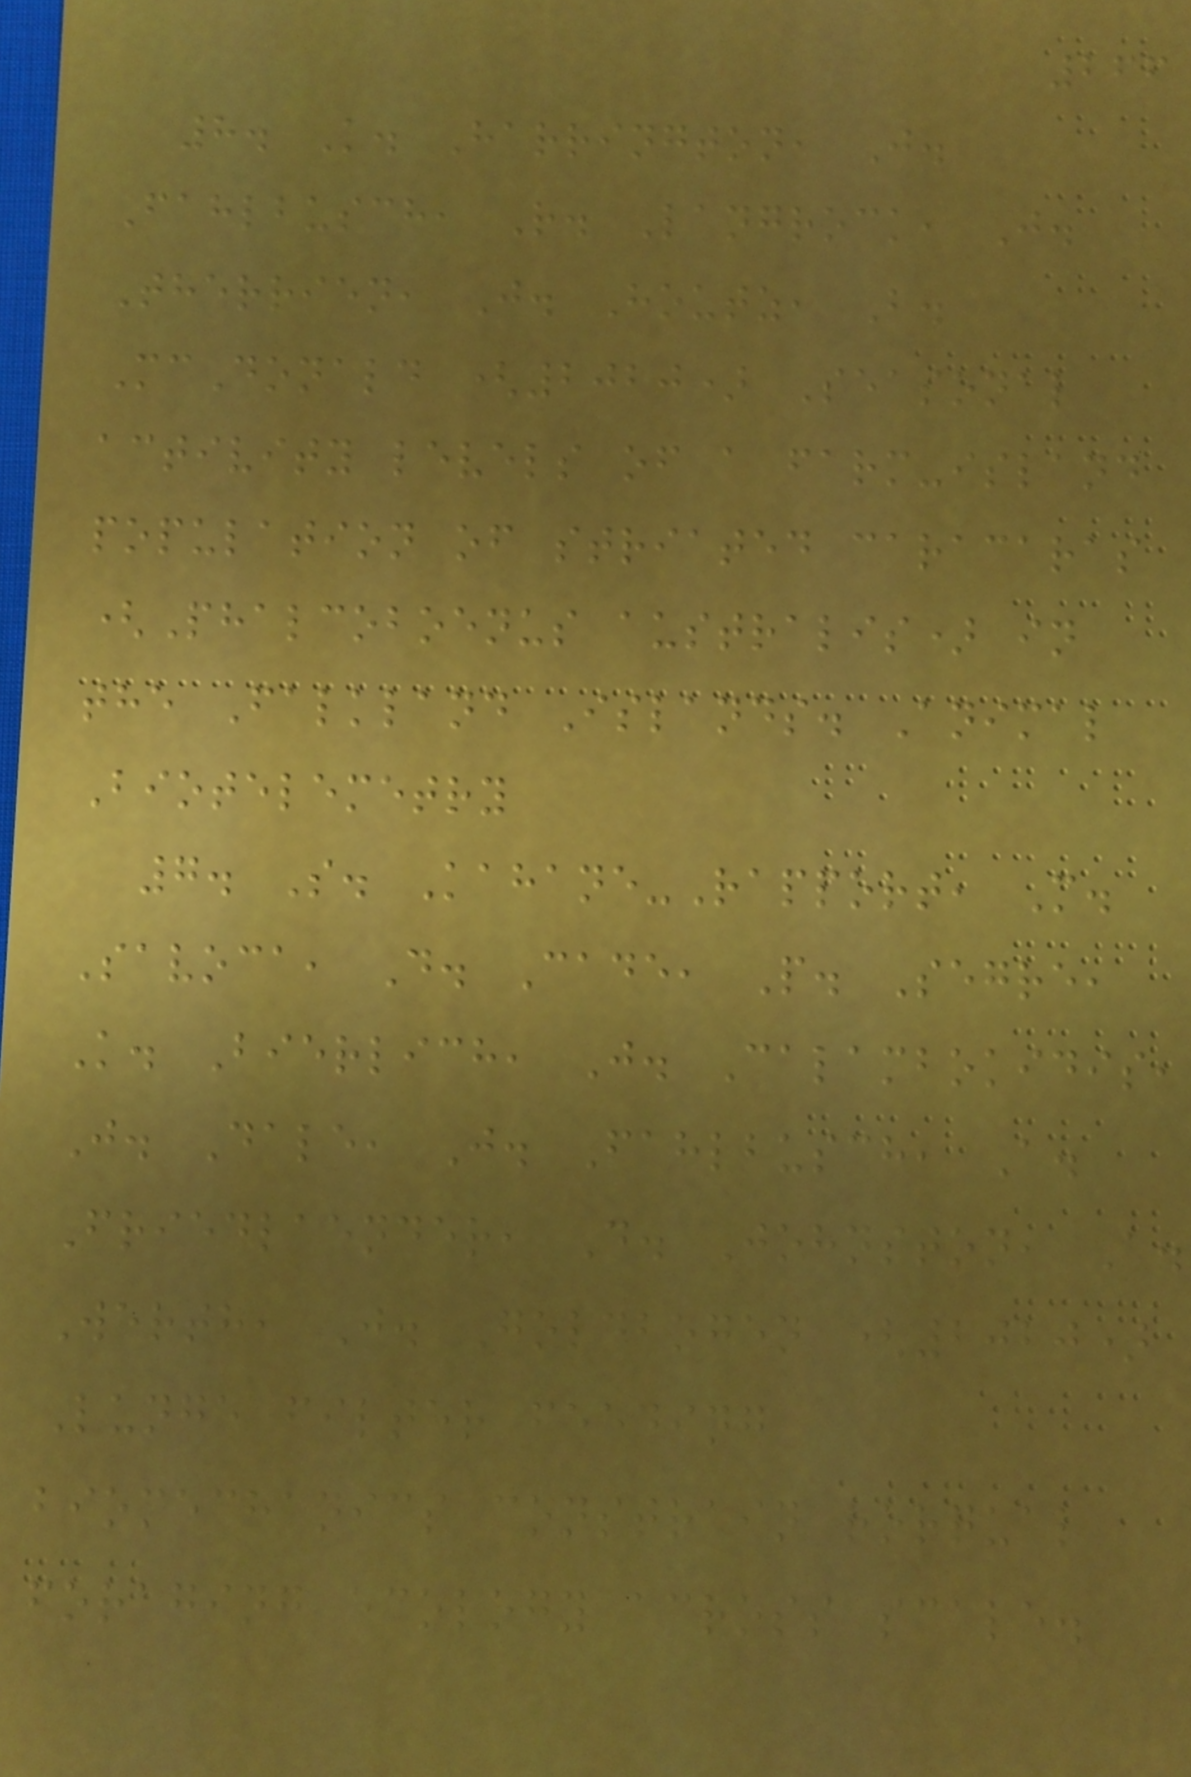266
8. K. Harrington, J.
Fahlbusch, R. Langrock, J.
Therrien, J. Houtz, B.
McDonald (2020) Seasonal
activity levels of a farm-island
population of striated caracaras
(Phalcoboenus australis) in
the Falkland Islands. Animal
Biotelemetry
7. S. Kahane-Rapport, M.
Savoca, D. Cade, P. Segre,
K. Bierlich, J. Calambokidis,
J. Dale, J. Fahlbusch, A.
Friedlaender, D. Johnston, A.
Werth, J. Goldbogen (2020)
Lunge filter feeding
biomechanics constrain rorqual
foraging ecology across scale.
